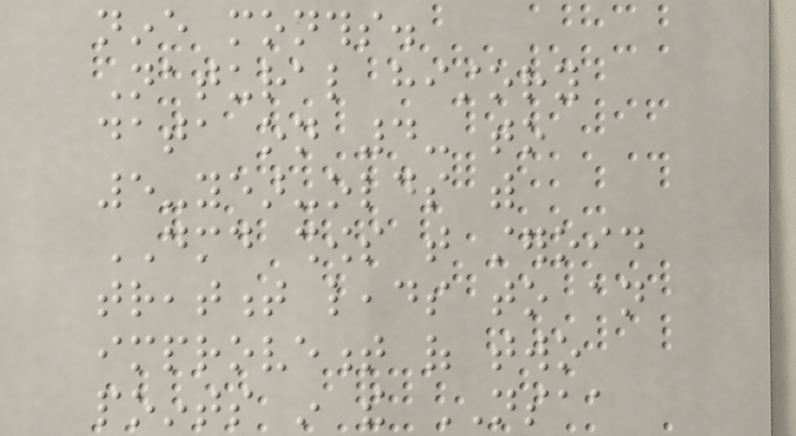nine months.
Natural history
data on 4- to
5-year-olds with
DMD shows that steroid
treatment leads to an
improvement of two
points in the NSAA
